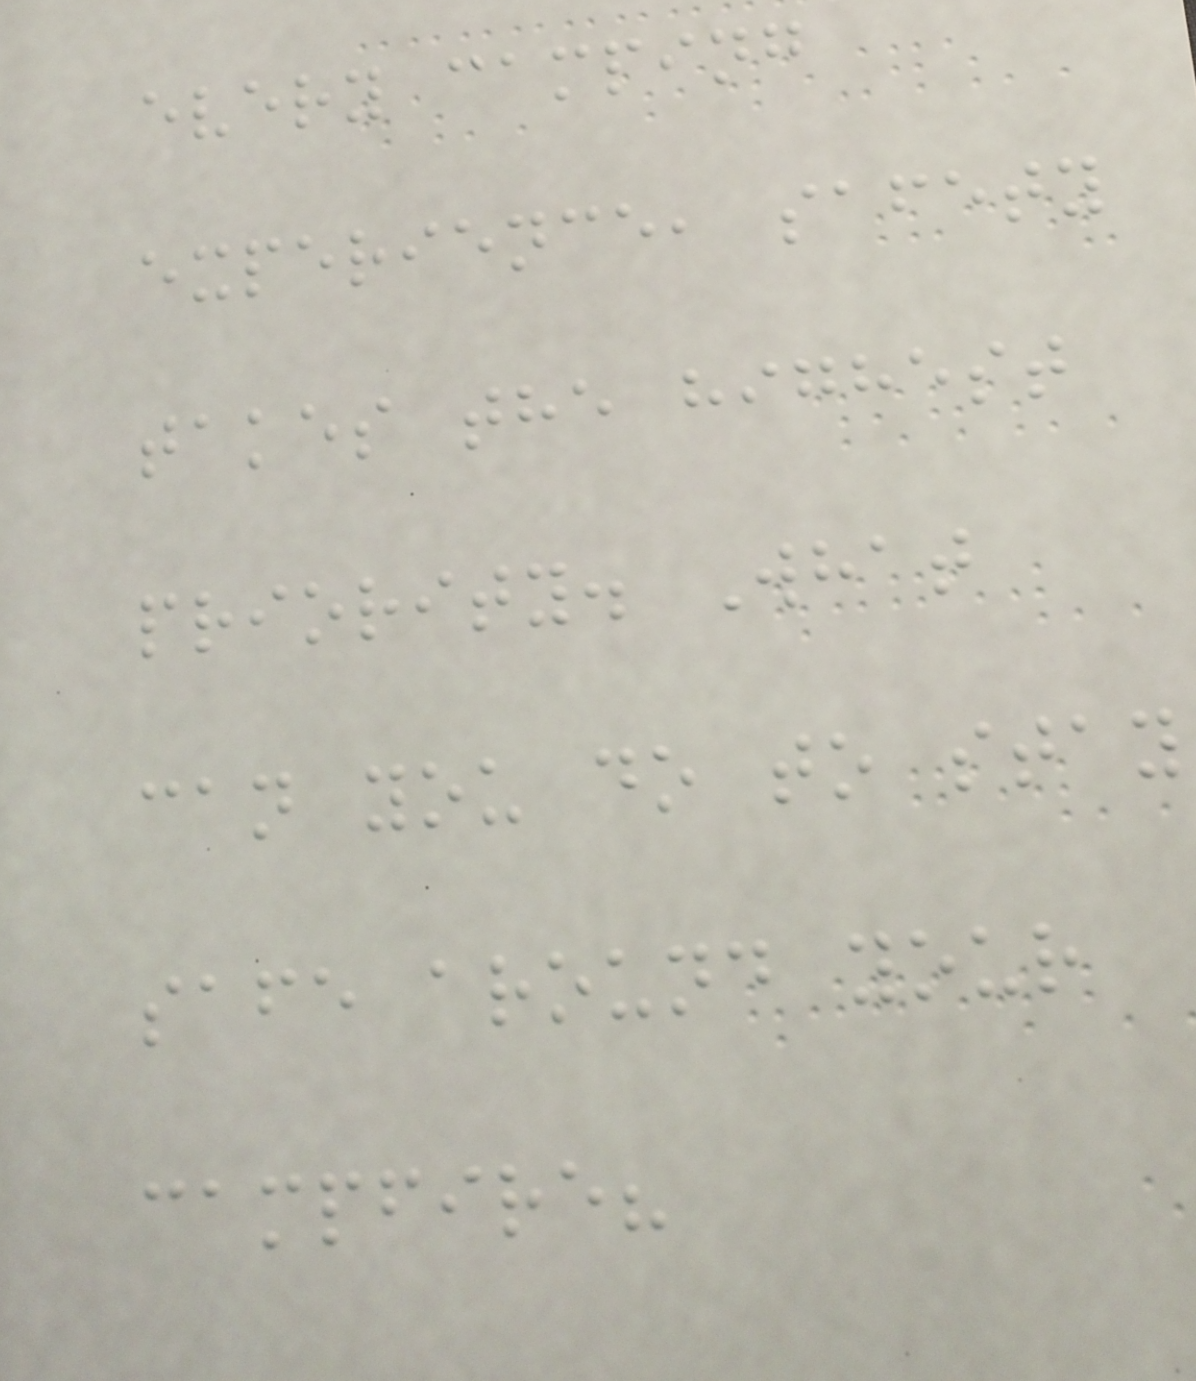every camping
experience, safety
takes the highest
priority. What
can you do to stay
safe around your
campfire?
